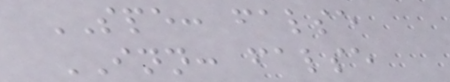SPE: false
INN: false
